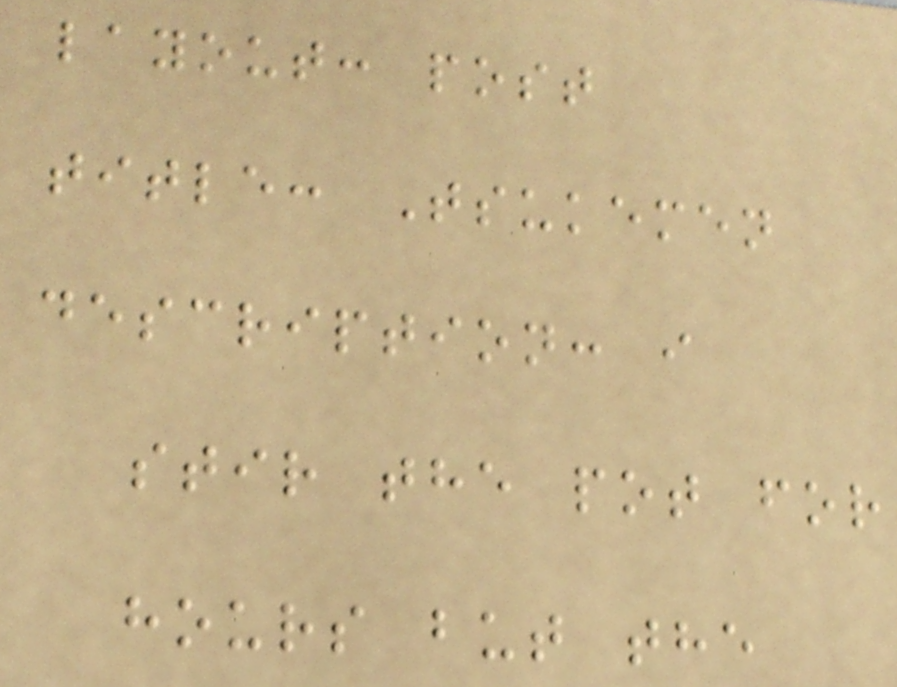layout: post
title: Tsukemen
description: i
stir the pot for
hours but the
